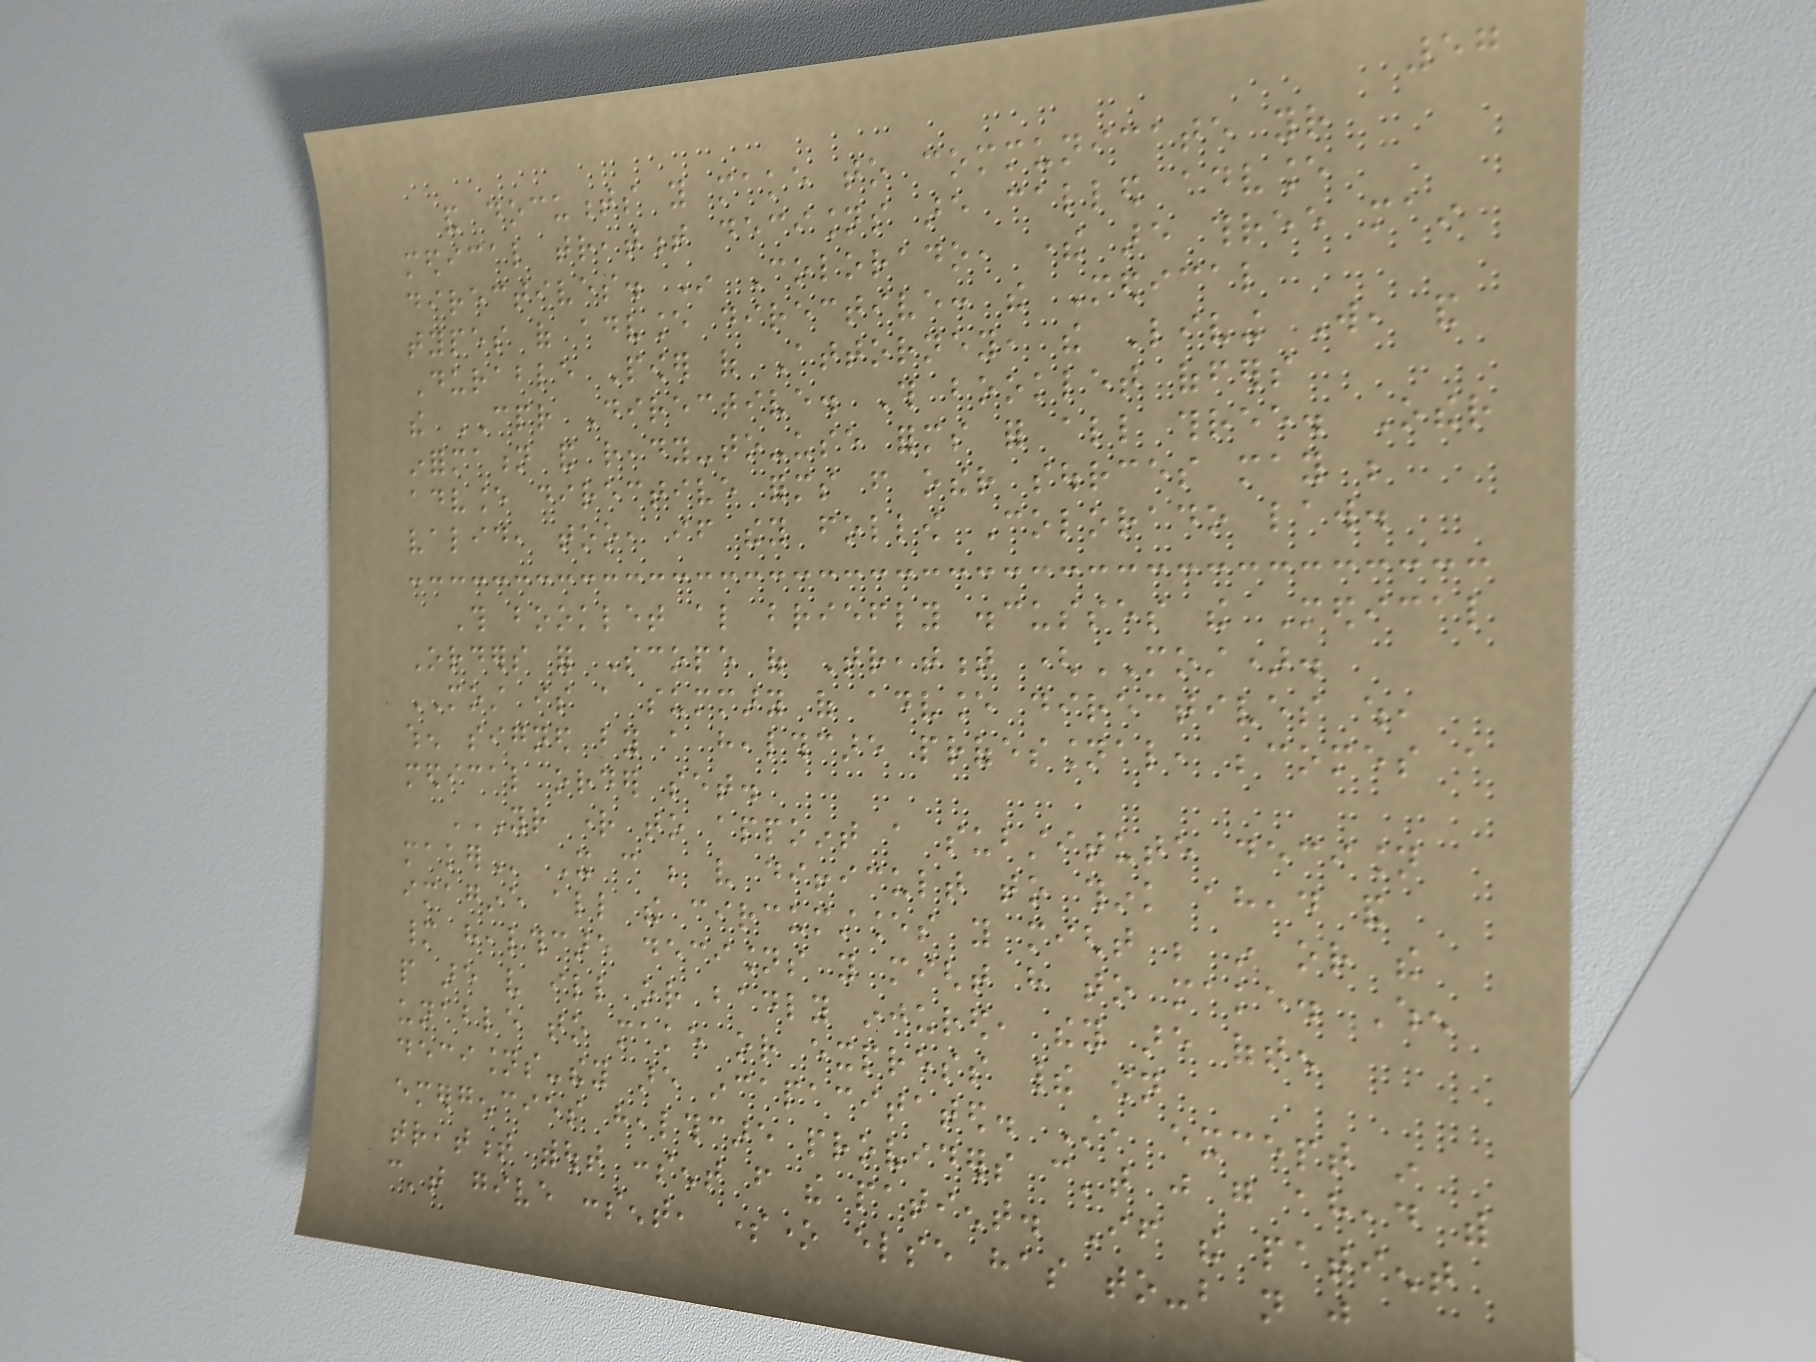57
and documents you make to communicate your
medical treatment decisions are called advance
directives. In Colorado, there are three main
types of advance directive: the Medical
Durable Power of Attorney, the Living Will, and
the CPR Directive. This booklet offers
information and ready-to-use forms for all three. Other
advance directive forms from other sources may be
valid, too, if they follow Colorado law.
This booklet also briefly discusses the Medical
Orders for Scope of Treatment (MOST).
MOST is a summary of advance directives which,
when signed by a healthcare professional, becomes a
medical order set.
YOUR RIGHT TO APPOINT A SUBSTITUTE DECISION
MAKER It can be very difficult to think ahead and
imagine all the circumstances you might be in or the
many healthcare decisions you might have to make. When
people are very ill or badly injured, they are often
unable to make or express their own
decisions-they are incapacitated. Still, except in
emergencies healthcare providers can't just go ahead with
treatment without consent from the patient. If the patient
can't give consent, someone else has to-but not just
